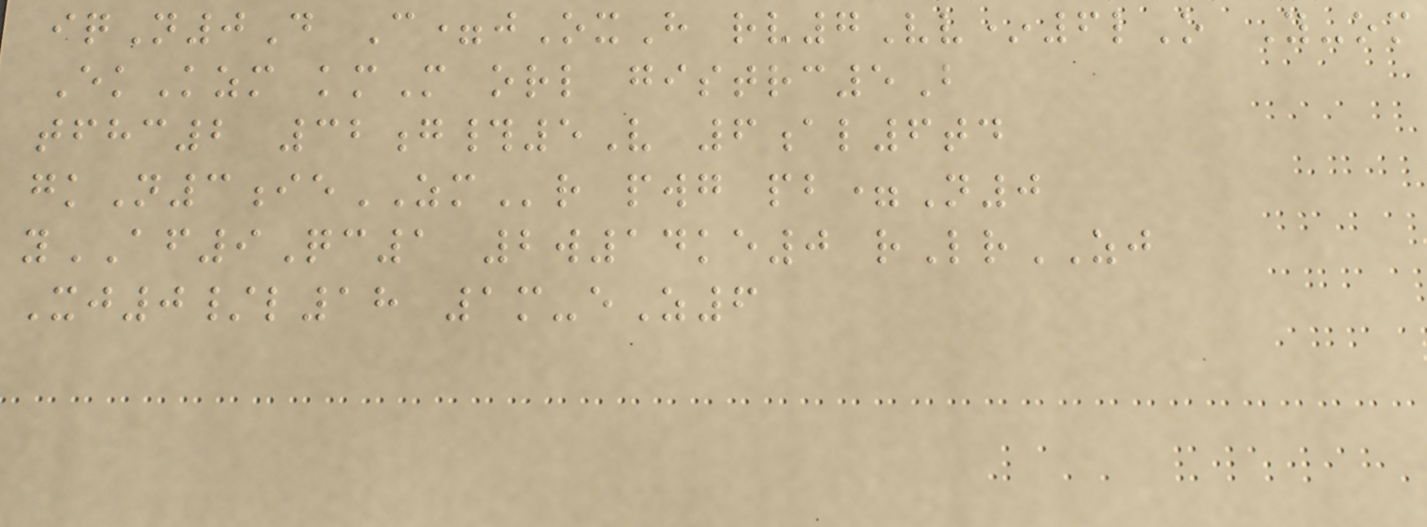iqN0D C=jOxH rv7Vv*6lO Y-om
EkKzm kmM orl gistrc5B
tfhc2 32g#5V 6al6td
gkN3ieZMr pwg pb=N0
yAF9Qc1 2w14ke0 rLrZJ
Xj0/l18 1m-eZ6
